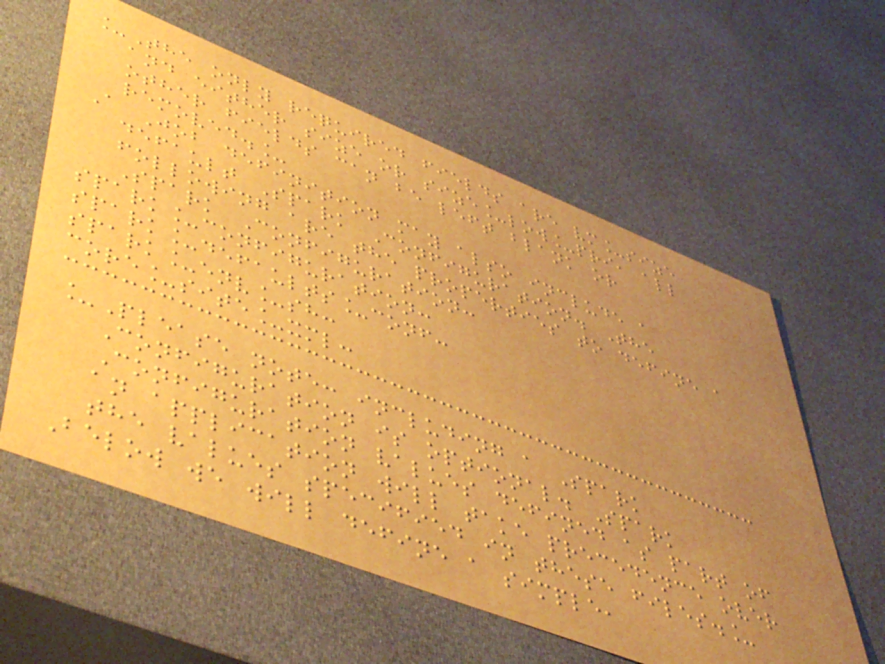_The only required fields are vm_size
and either size or size_low_pri, all
other fields can be left blank or
removed._
A Job definition may also include a
default Spark Configuration. The
following are the properties to define a
Spark Configuration:
spark_configuration:
spark_defaults_conf:
spark_env_sh:
core_site_xml:
_Please note: including a Spark
Configuration is optional. Spark
Configuration values defined as part of
an application will take precedence over
the values specified in these files._
Below we will define a simple,
